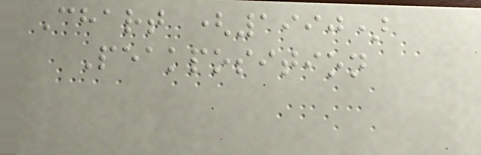Chart (1990)
Peakposition
